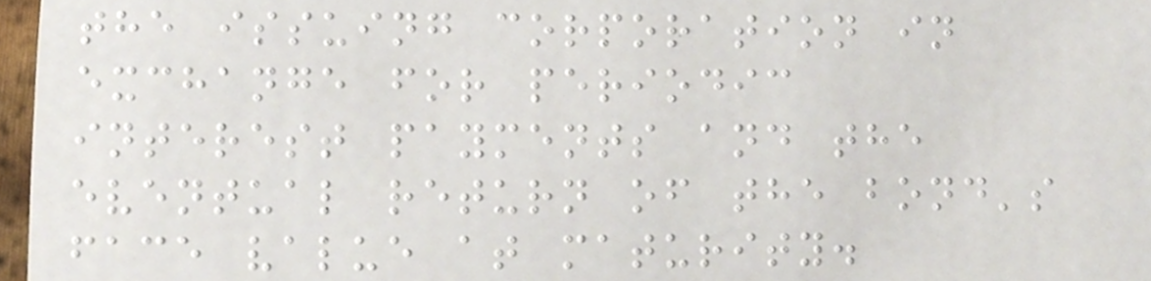the issuing corporation in
exchange for periodic
interest payments and the
eventual return of the bond's
face value at maturity.
